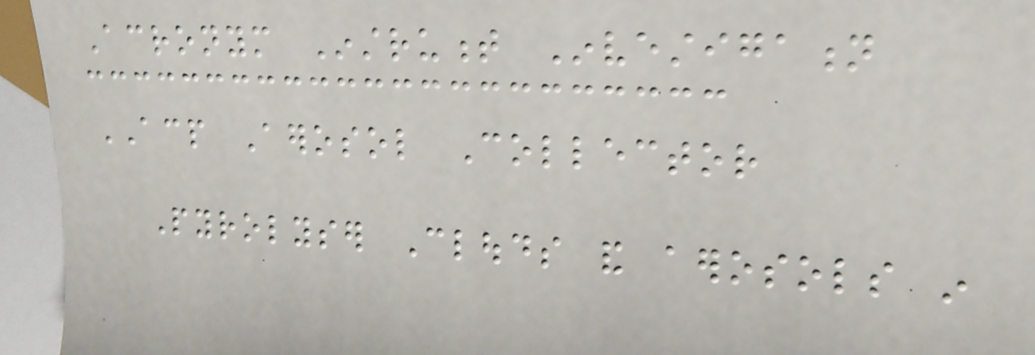Acronym Instrument Investigation
ACP Aerosol Collector
Pyrolyser Clouds and aerosols in
